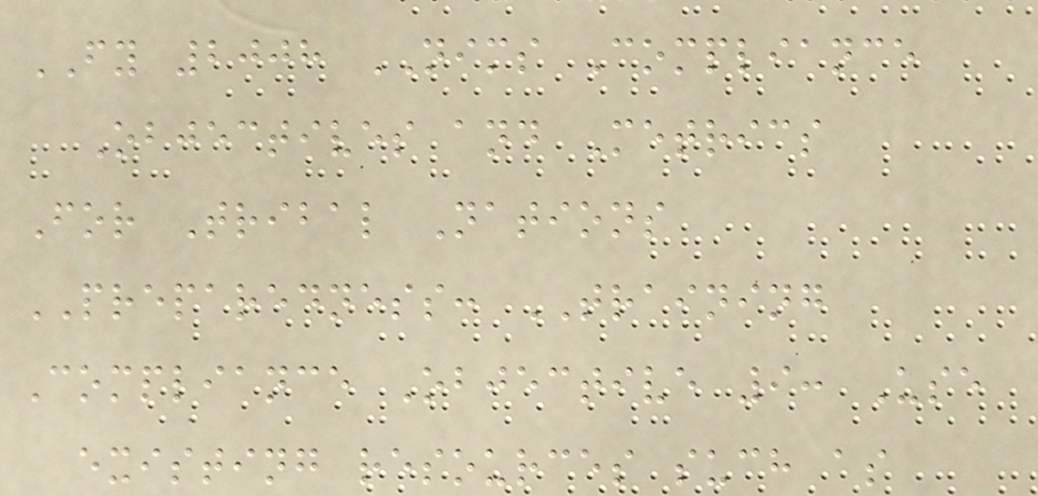FY 2008 NIMS Compliance
Objectives and Metrics
For Tribal Nations
PREPAREDNESS: TRAINING
Compliance Objective 9: Use
existing resources such as
